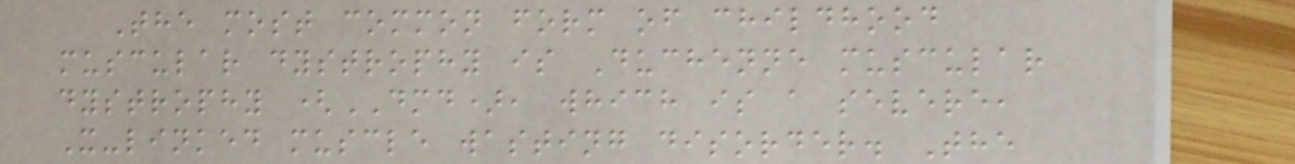The most common form of childhood
muscular dystrophy is Duchenne muscular
dystrophy (DMD), which is a severe,
X-linked muscle wasting disorder. The
